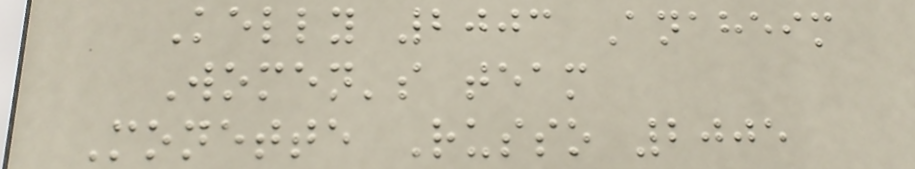Kelly 2003 Anaheim
Women's team
Monette Russo 2005
